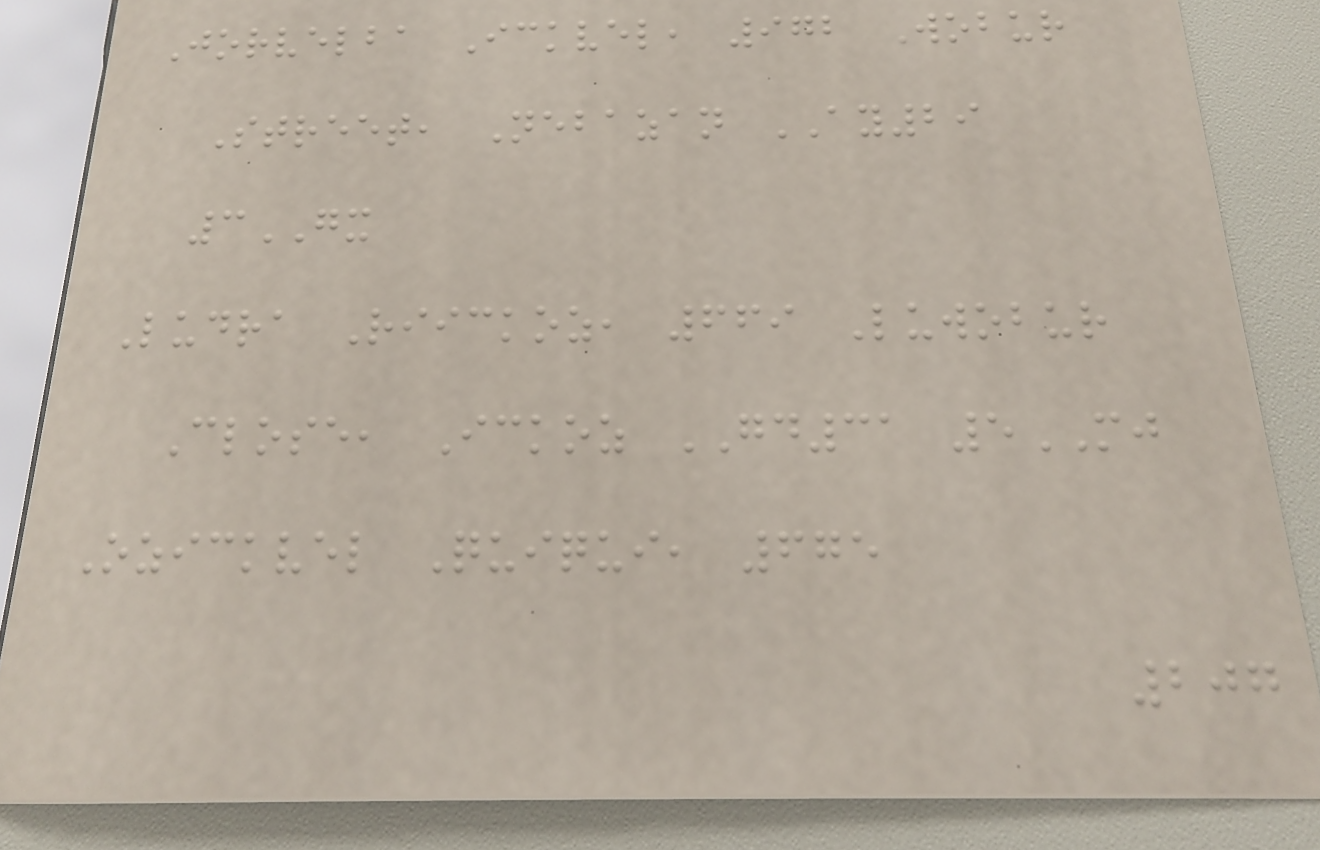Jorvelba Ickvel, 972 Wobur
Street, Nebazan AY29
3GX
Ludra Riickoz, 669 Luwobur
Close, Ickoz GD31 5MJ
Ozickvel Quiqui, 675
207
